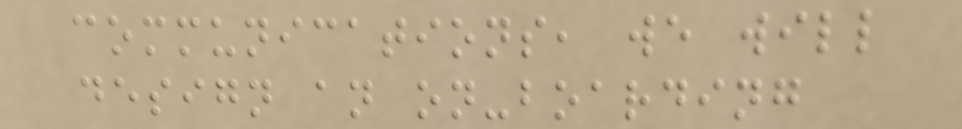communications, we will
design an on-boarding
